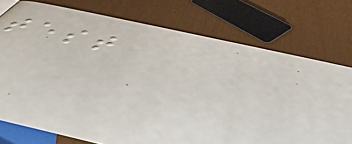test
